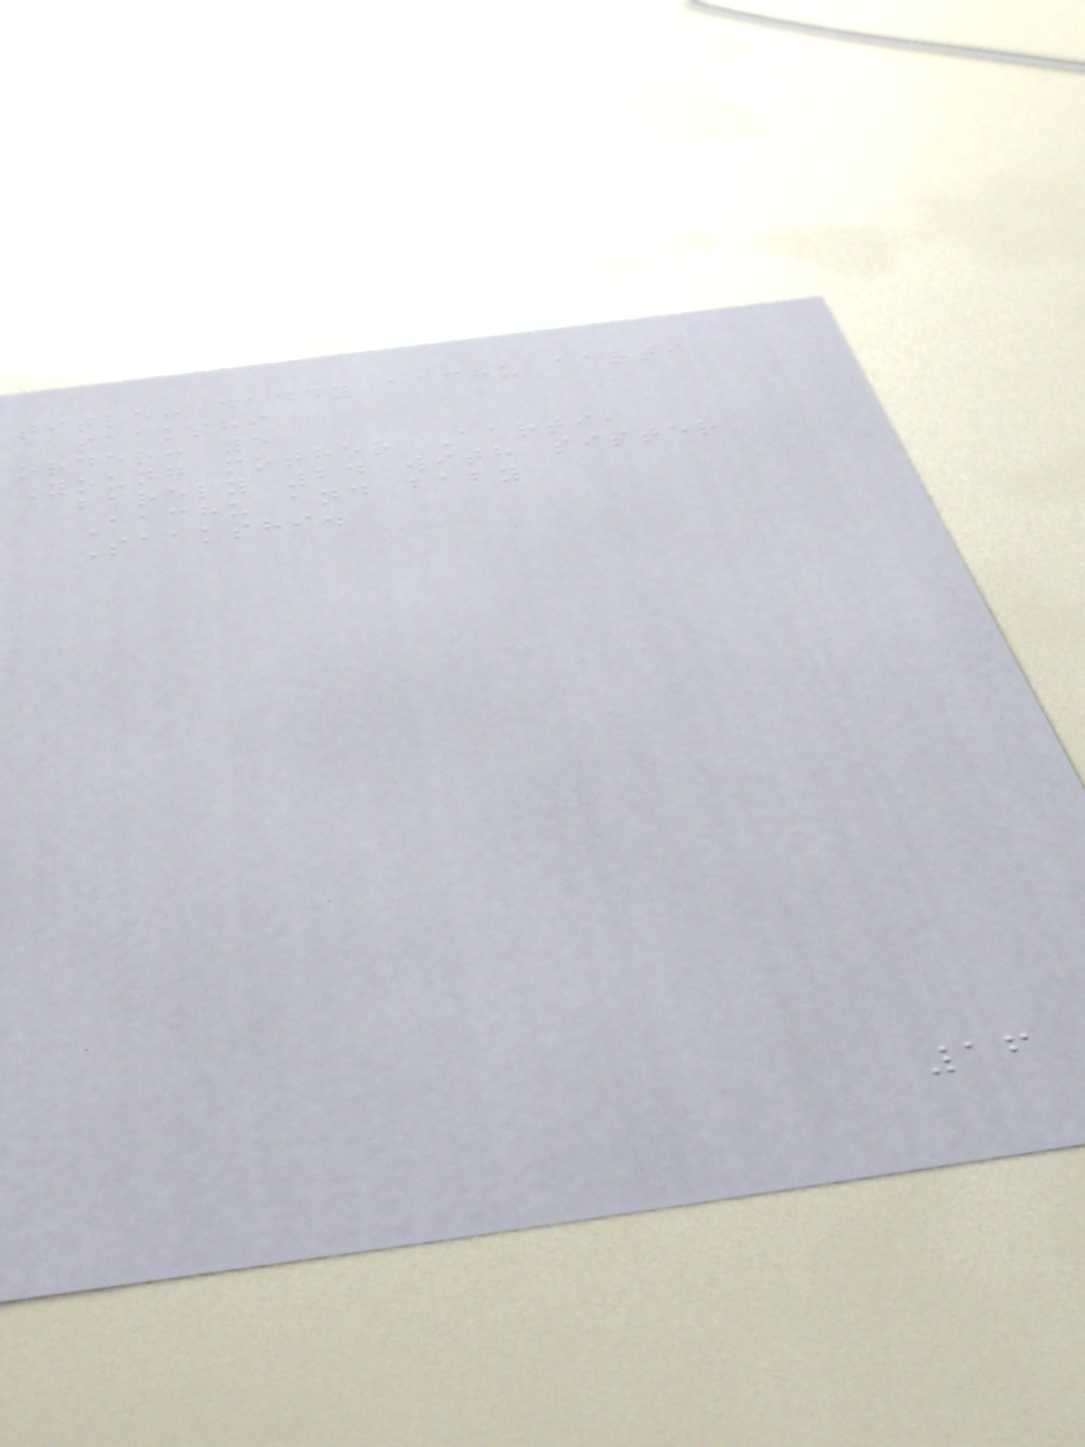title: daddy aachu aarti
saakshi
order: 5
Young mother Aarti,
barely 24 with sister
Aachu and baby
Saakshi.
16
